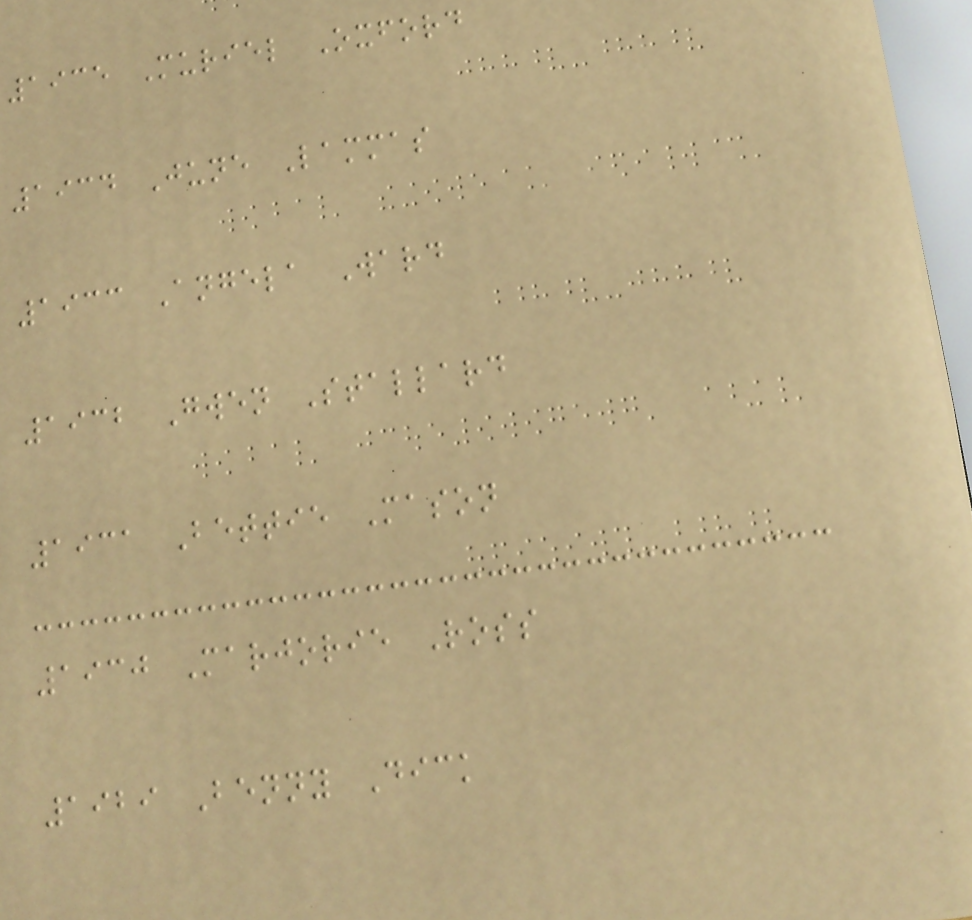1935 Muriel Oxford
1934 June Lammas
1933 Angela Ward
1932 Gwen Stallard
1931 Bettie Mason
1930 Marjorie Ross
1929 Benny Dick
